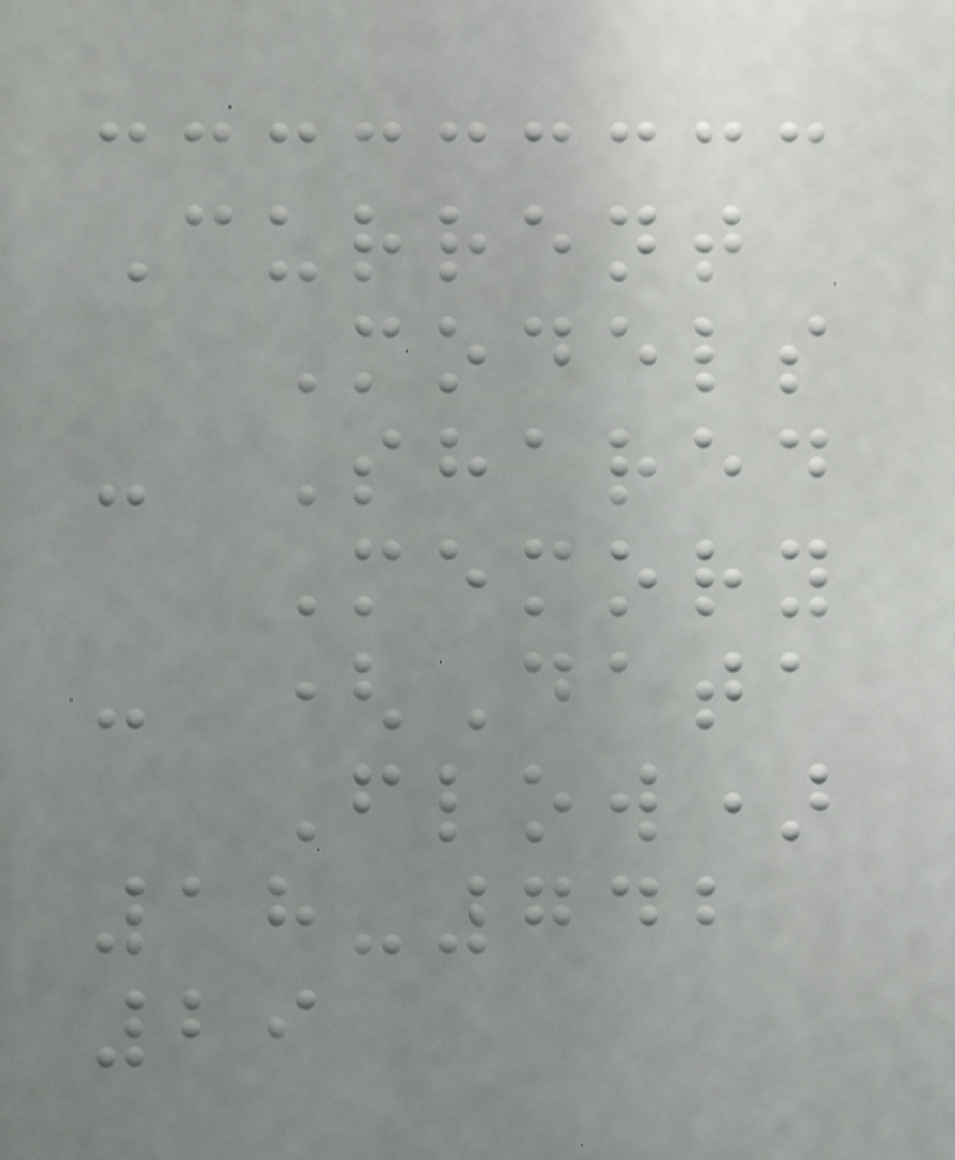Current
Models
- Shared
Memory
- (Data
Flow)
18-742
29
